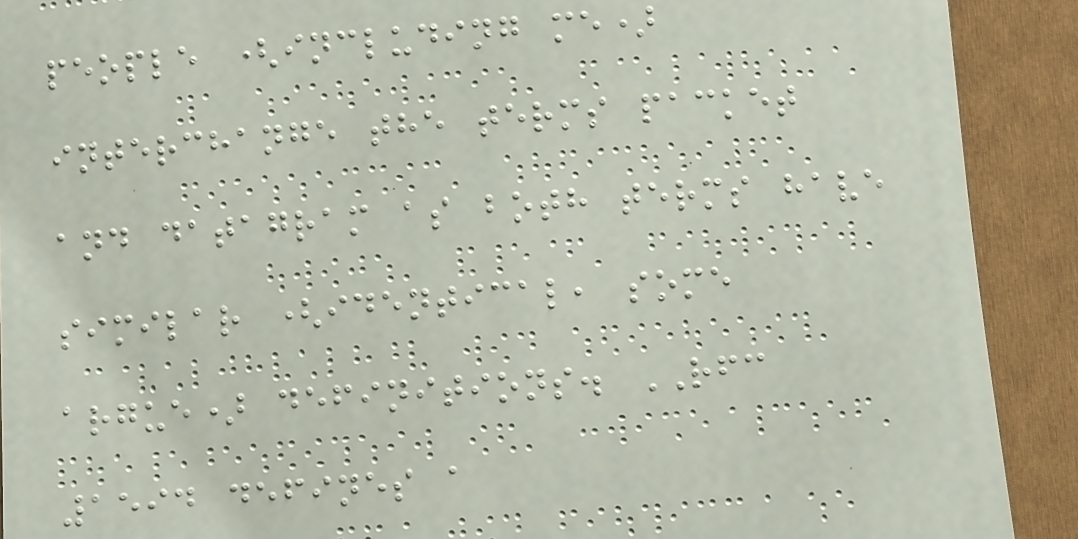people (including me)
interchange the terms packet
and datagram as both terms have
similar (identical, some
argue) definitions. RFC
1594 defines a
